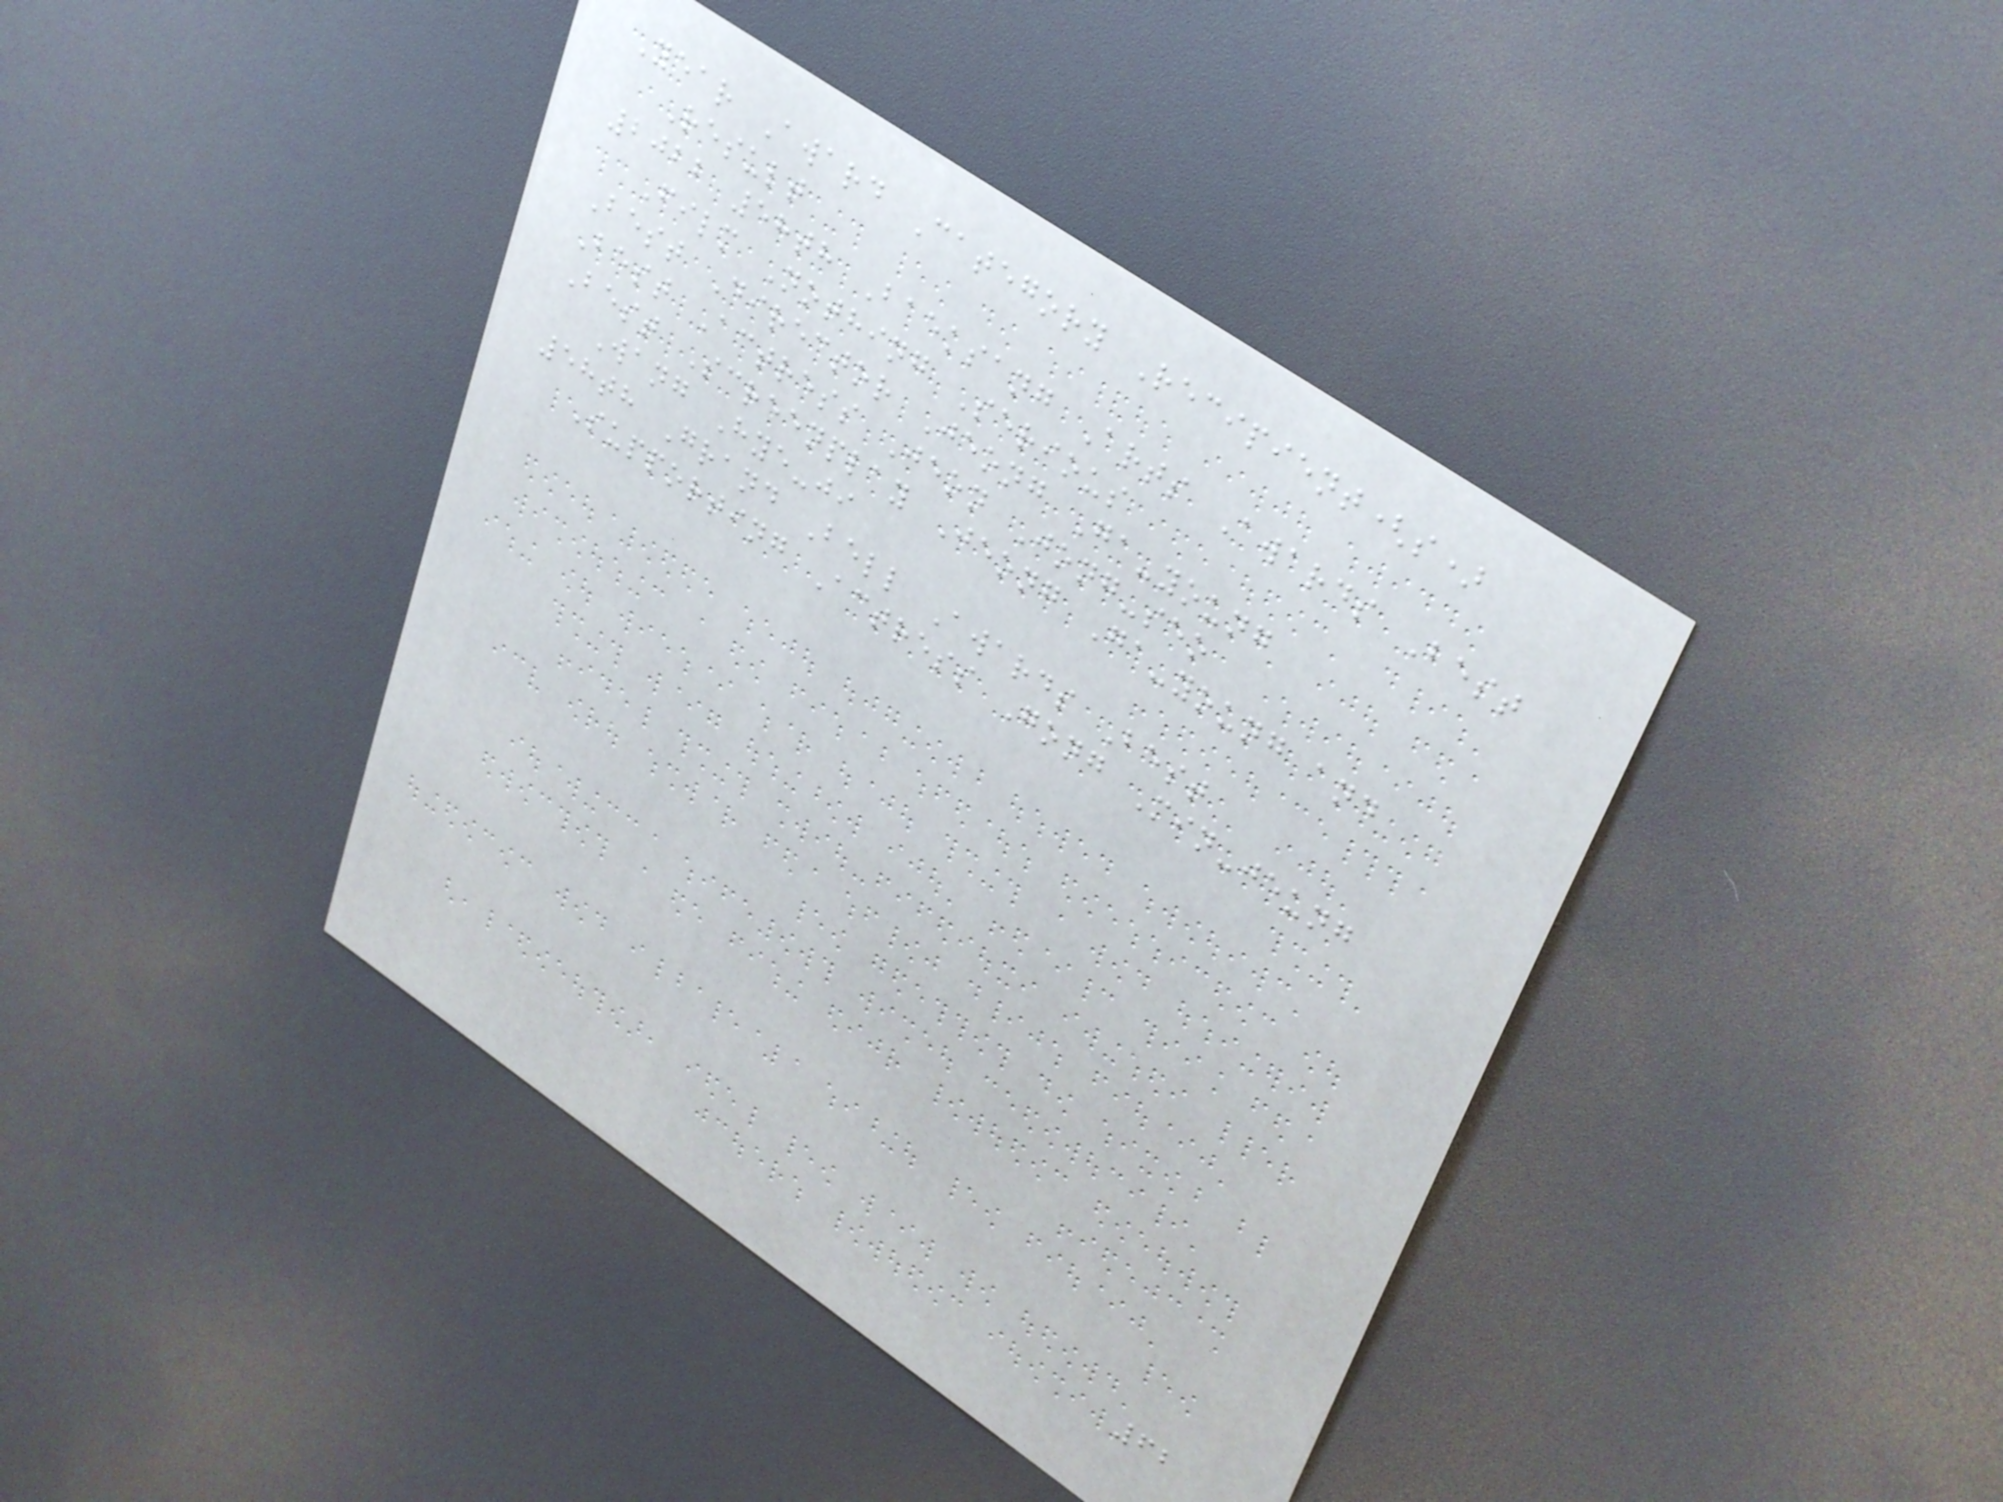Year Award Category Recipient(s)
Result
2022 58th Baeksang Arts Awards Best
Film Nothing Serious
Best Director Jeong Ga-young
Best Actress Jeon Jong-seo
Best Screenplay Jeong Ga-young and
Wang Hye-ji
58th Grand Bell Awards Best
Supporting Actress Gong Min-jeung
62
